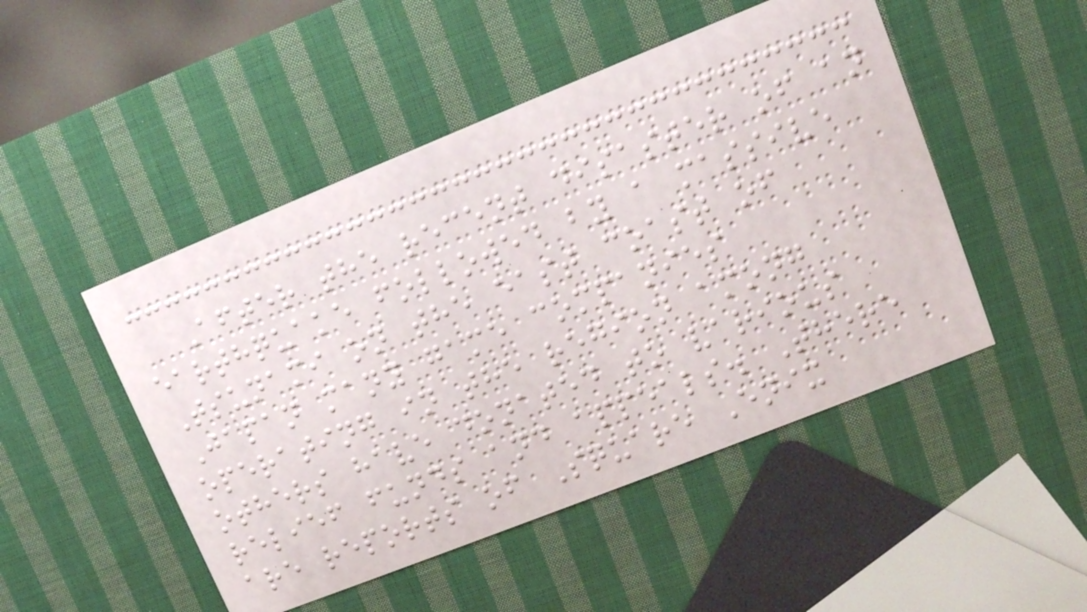After the recent disaster of an
earthquake followed by a massive
Tsunami on the east coast of
Japan many game companies
operating in the region among
others have donated to various
relief funds and appeals. There
are reports of Square Enix
